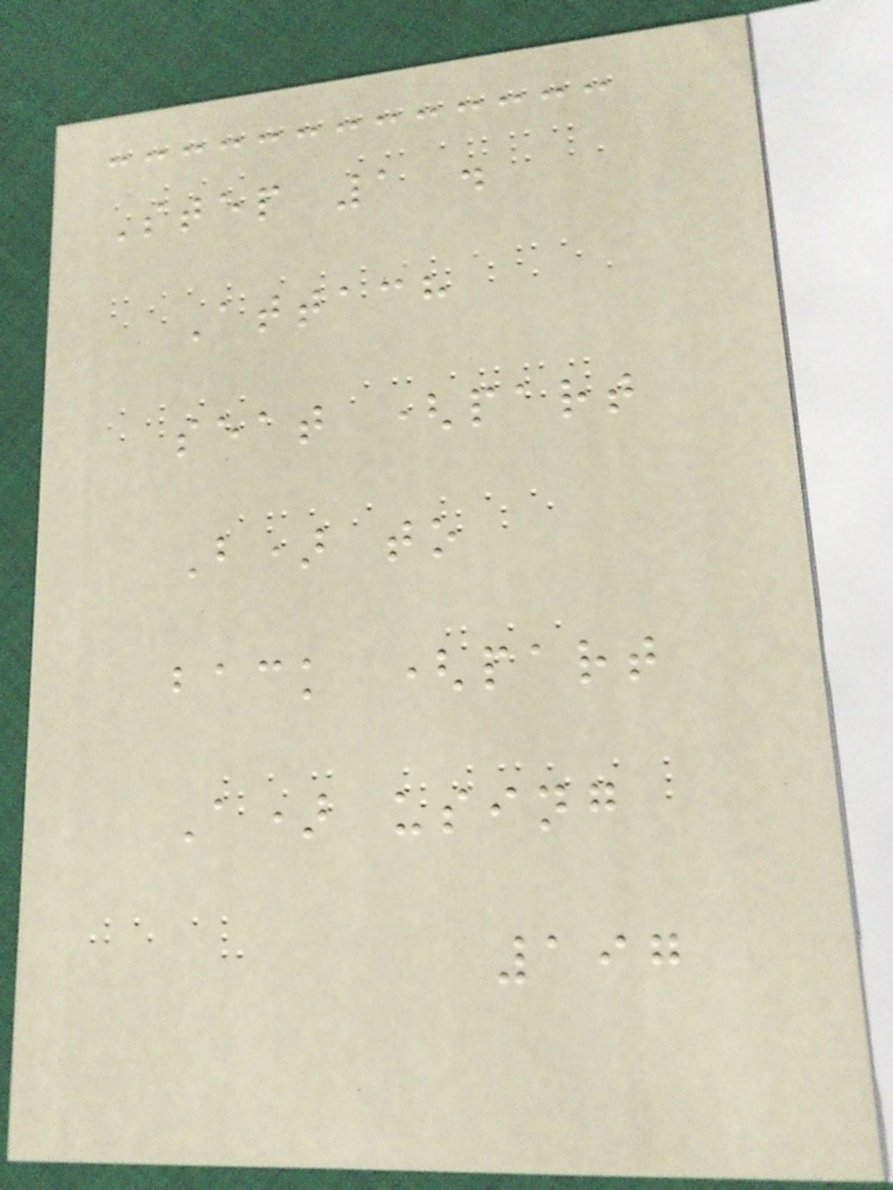Step 1 .
Attach
seat (part
B) to
back (part
A) using
197
